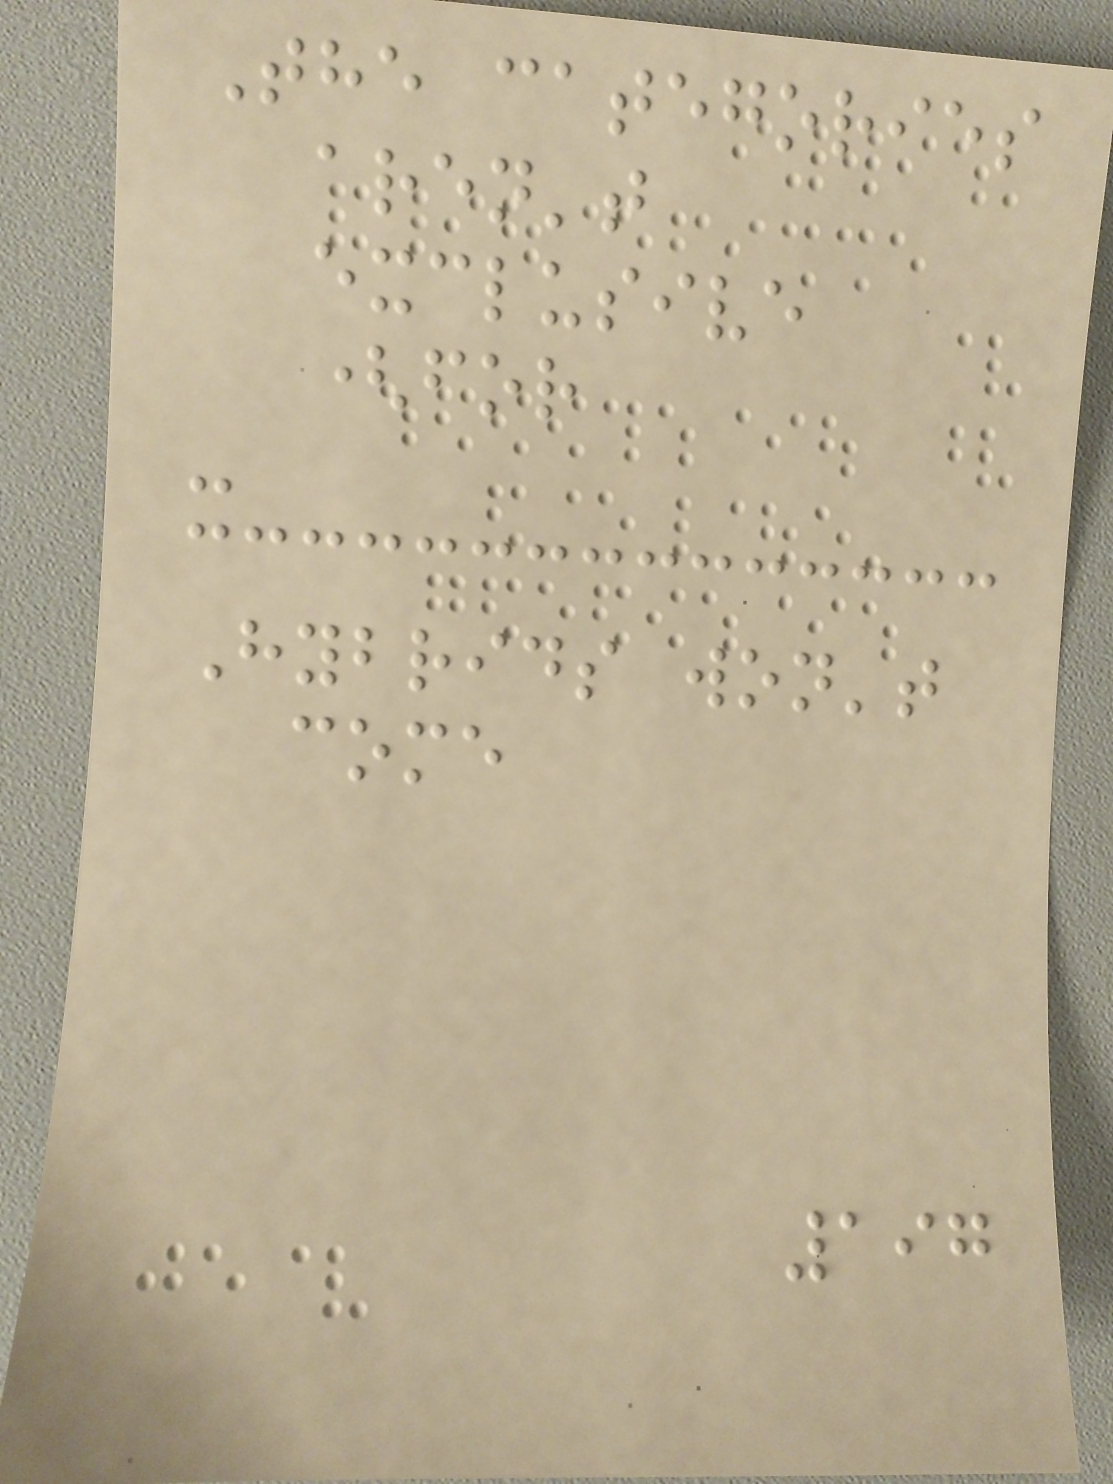The categories
aren't
exclusive
(for
-
Hybrids won't
come
197
